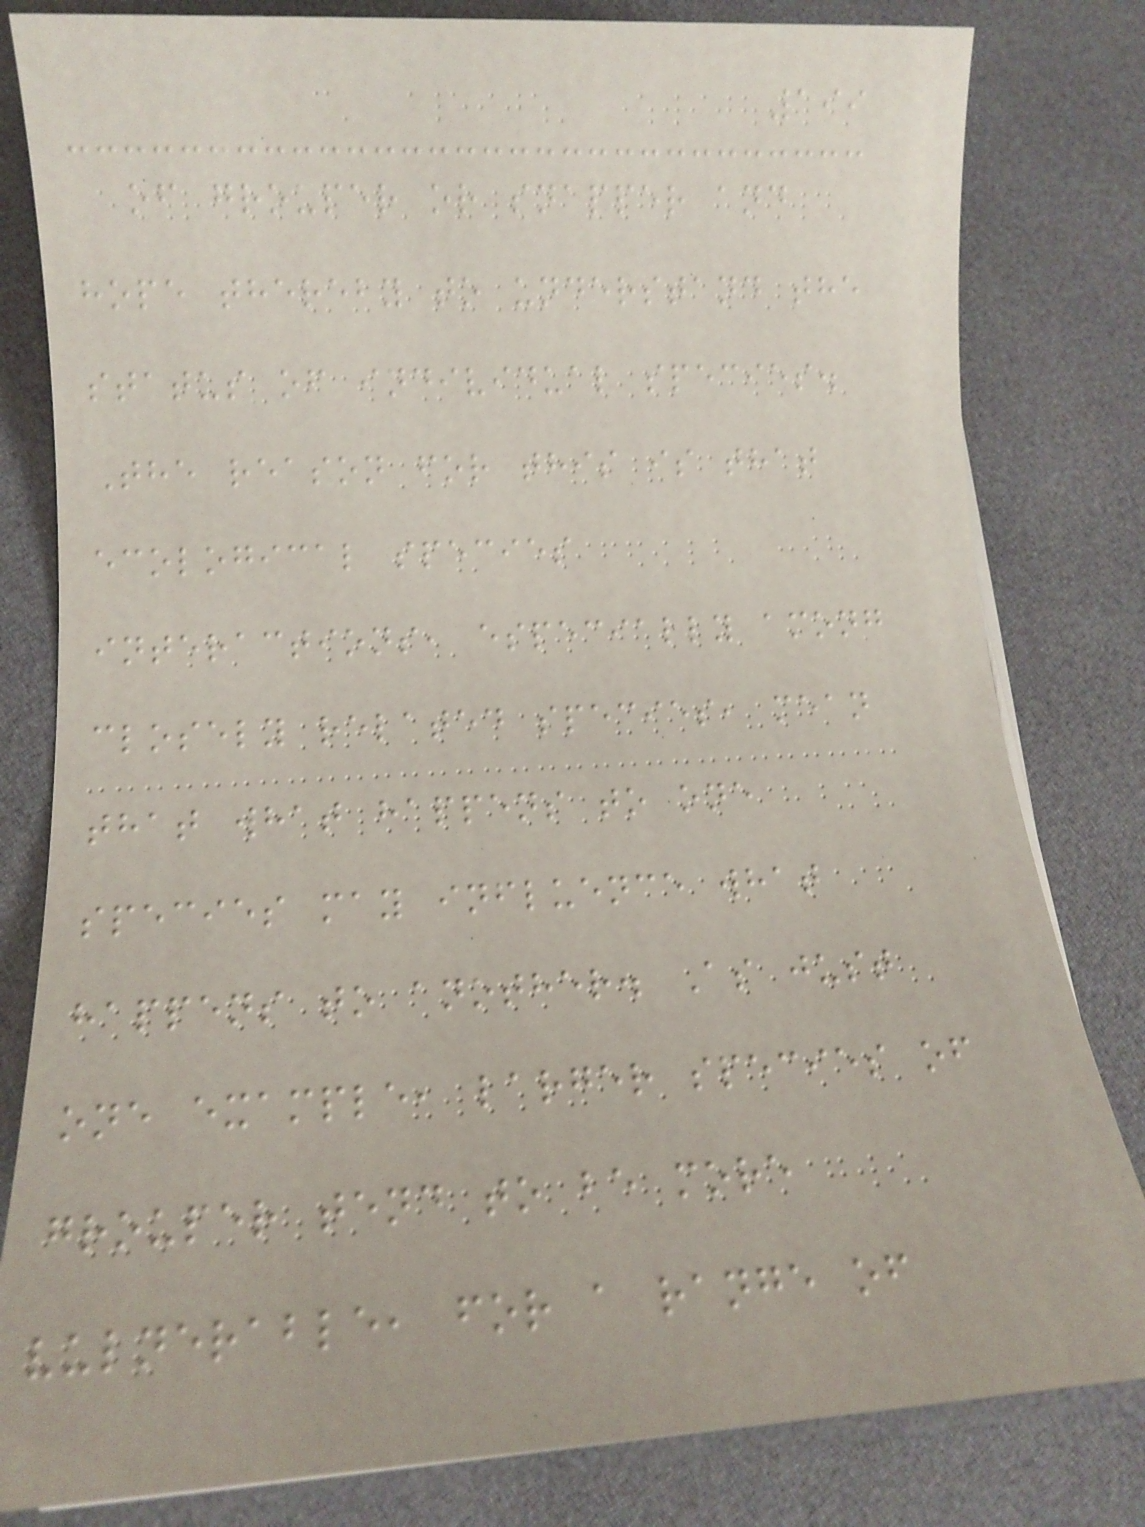199
of grouper or snapper and
hope thereby to understand the
status of individual species.
The reason for this is that
ecological species
interactions, especially among
closely related species, mean
that what happens to one
species may influence what
happens to another. As just
one example, larger species of
grouper tend to be more
vulnerable, for a range of
